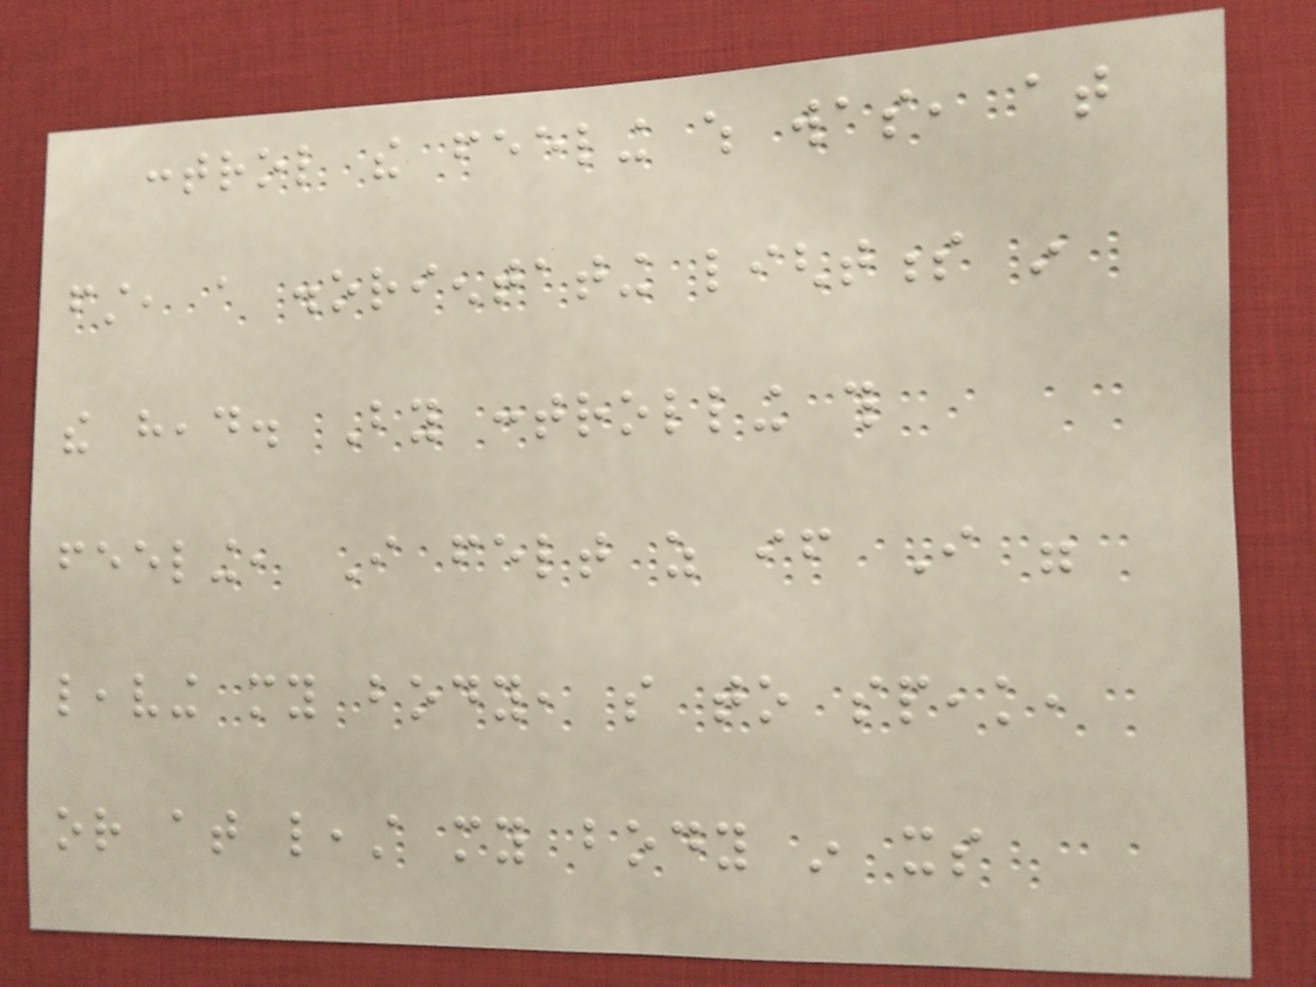control the feeling which was, at
first, a disorientating lightness in
the head. By controlling this
feeling, I felt as if I were
leaving my body, so to speak,
or at least my body in its
